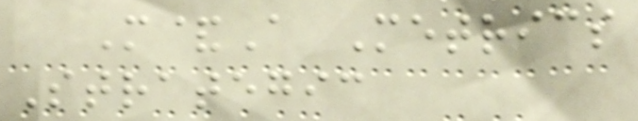M&A Metrics
Strategic
